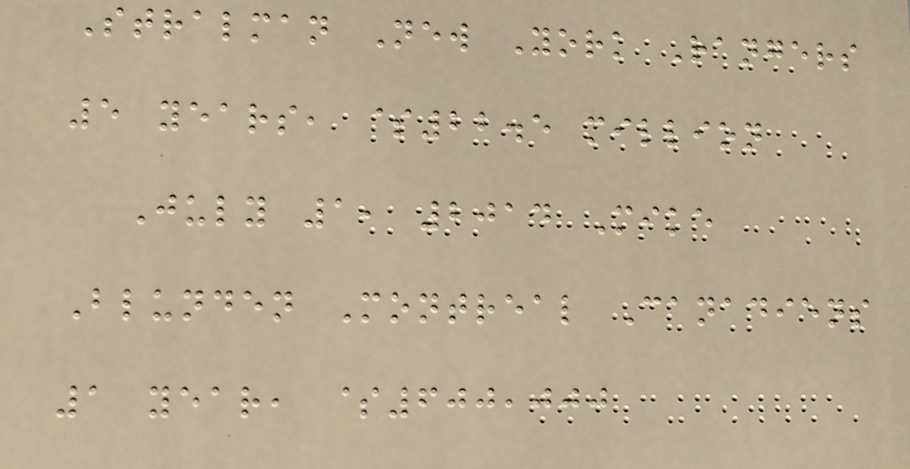Stralman New York Rangers
5 years, $22.5 million
July 1, 2014 Mike
Blunden Montreal Canadiens
1 year, $600,000
